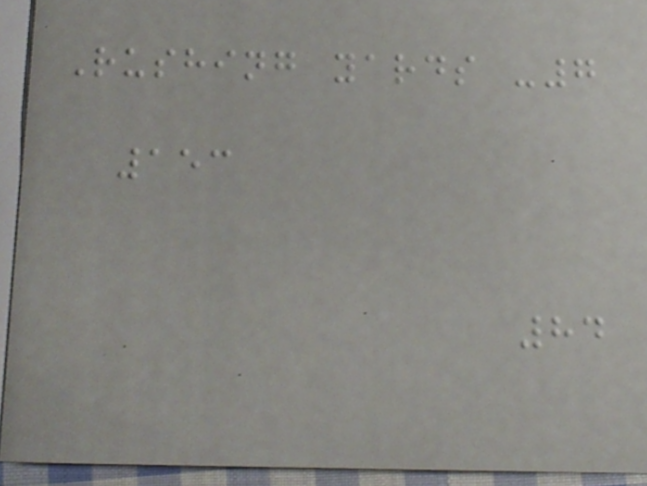Rushing yards -7
153
84
